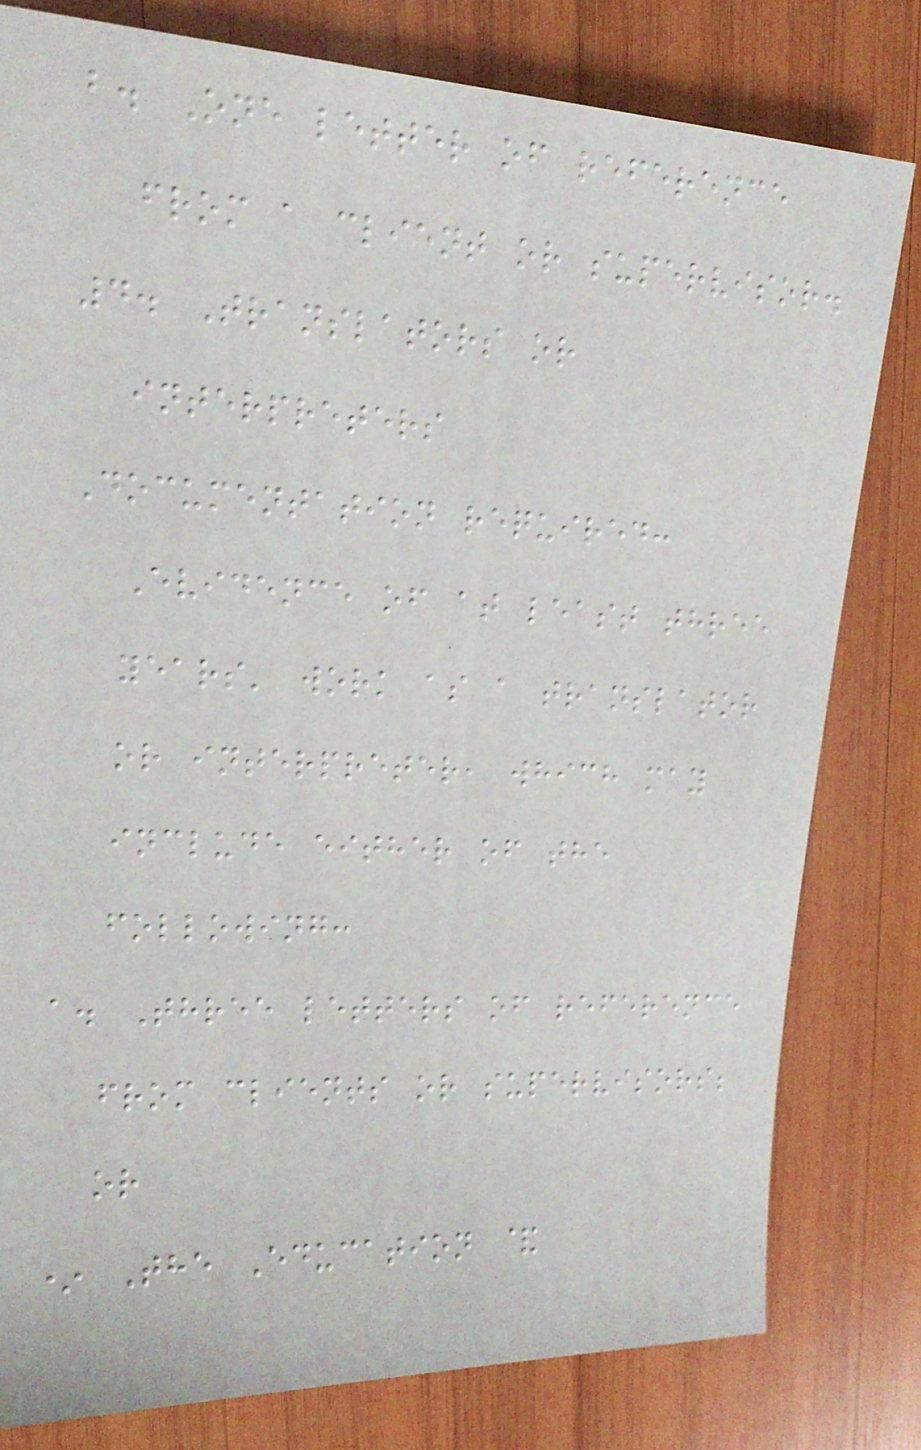b. One letter of reference
from a client or supervisor.
4. Translators or
interpreters
Documentation required:
Evidence of at least three
years' work as a translator
or interpreter, which may
include either of the
following:
a. Three letters of reference
from clients or supervisors;
or
* The Education &
